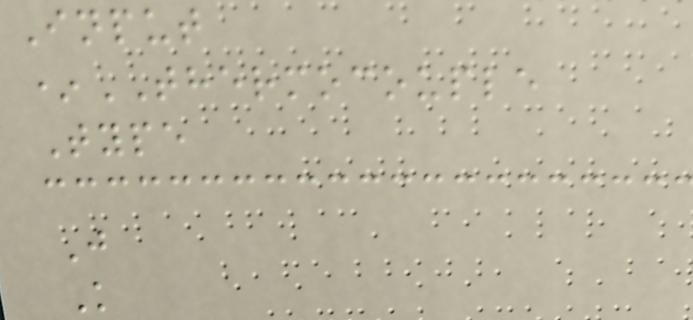Input
*THERMOCOUPLE
Type
J
K
